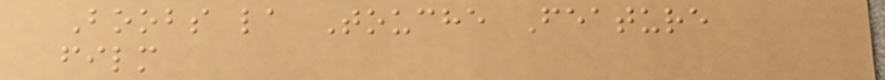Boobs la Touche Feature
film
